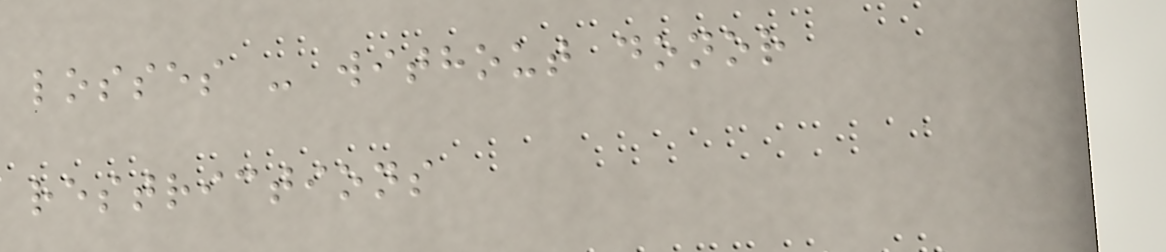losses - without donor
restrictions
